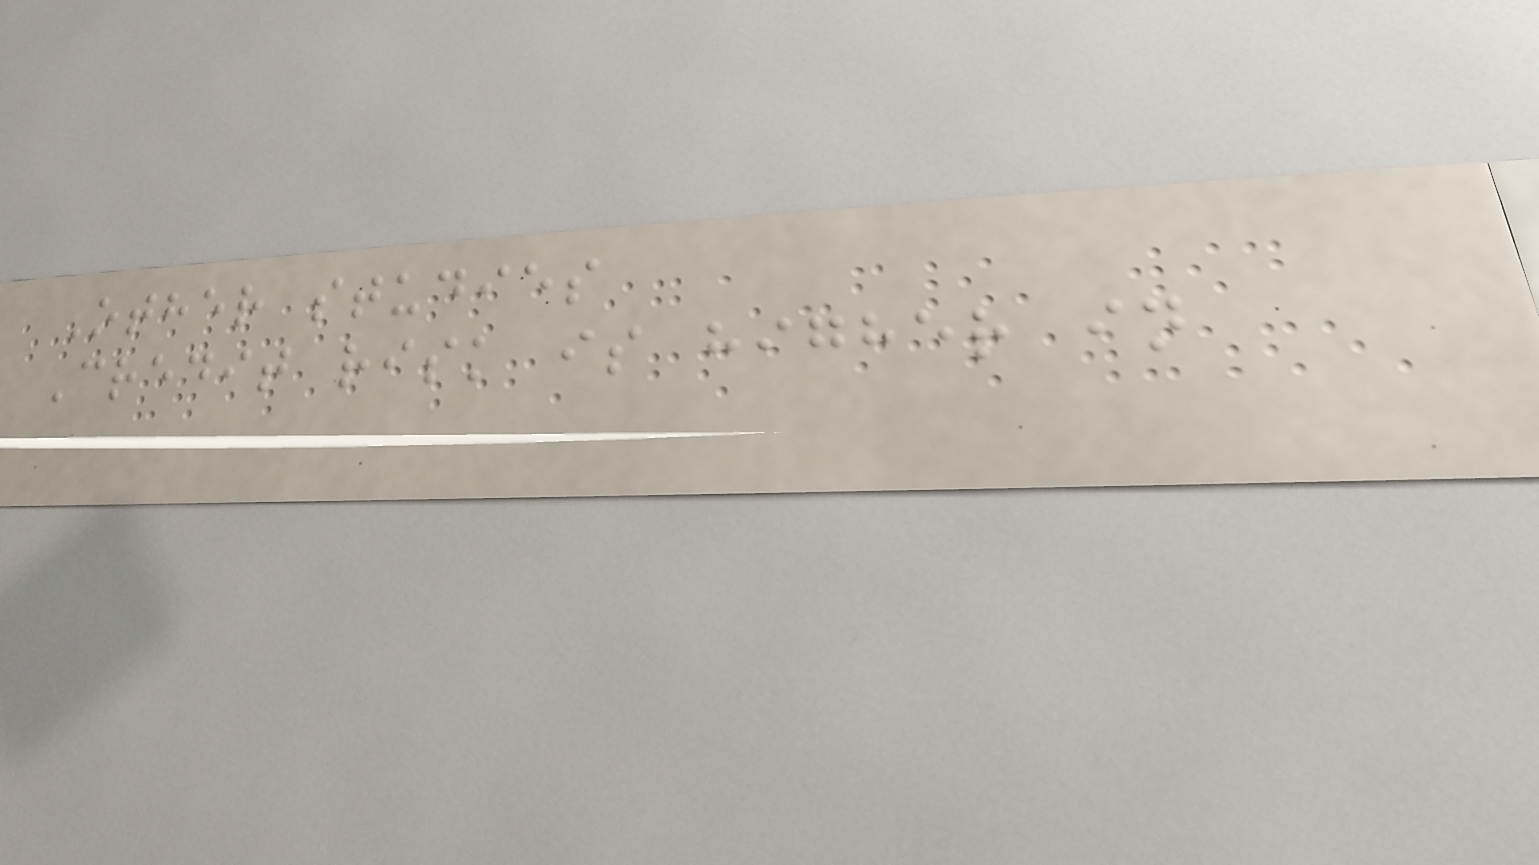Other studies
Credit risk is higher in
